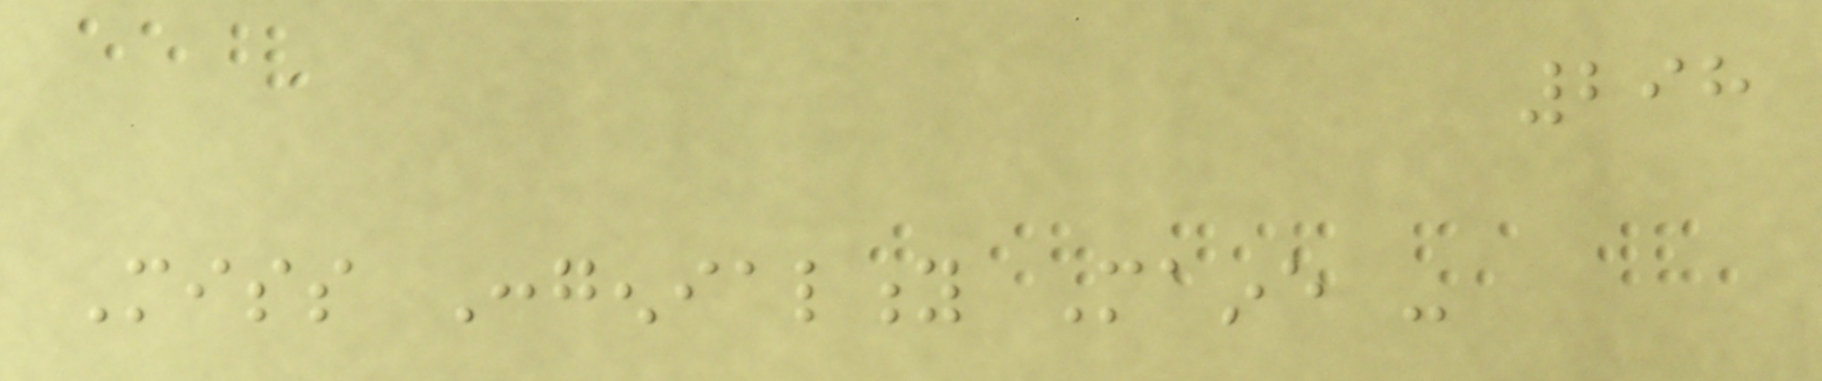298
Miss Congeniality Maine -
